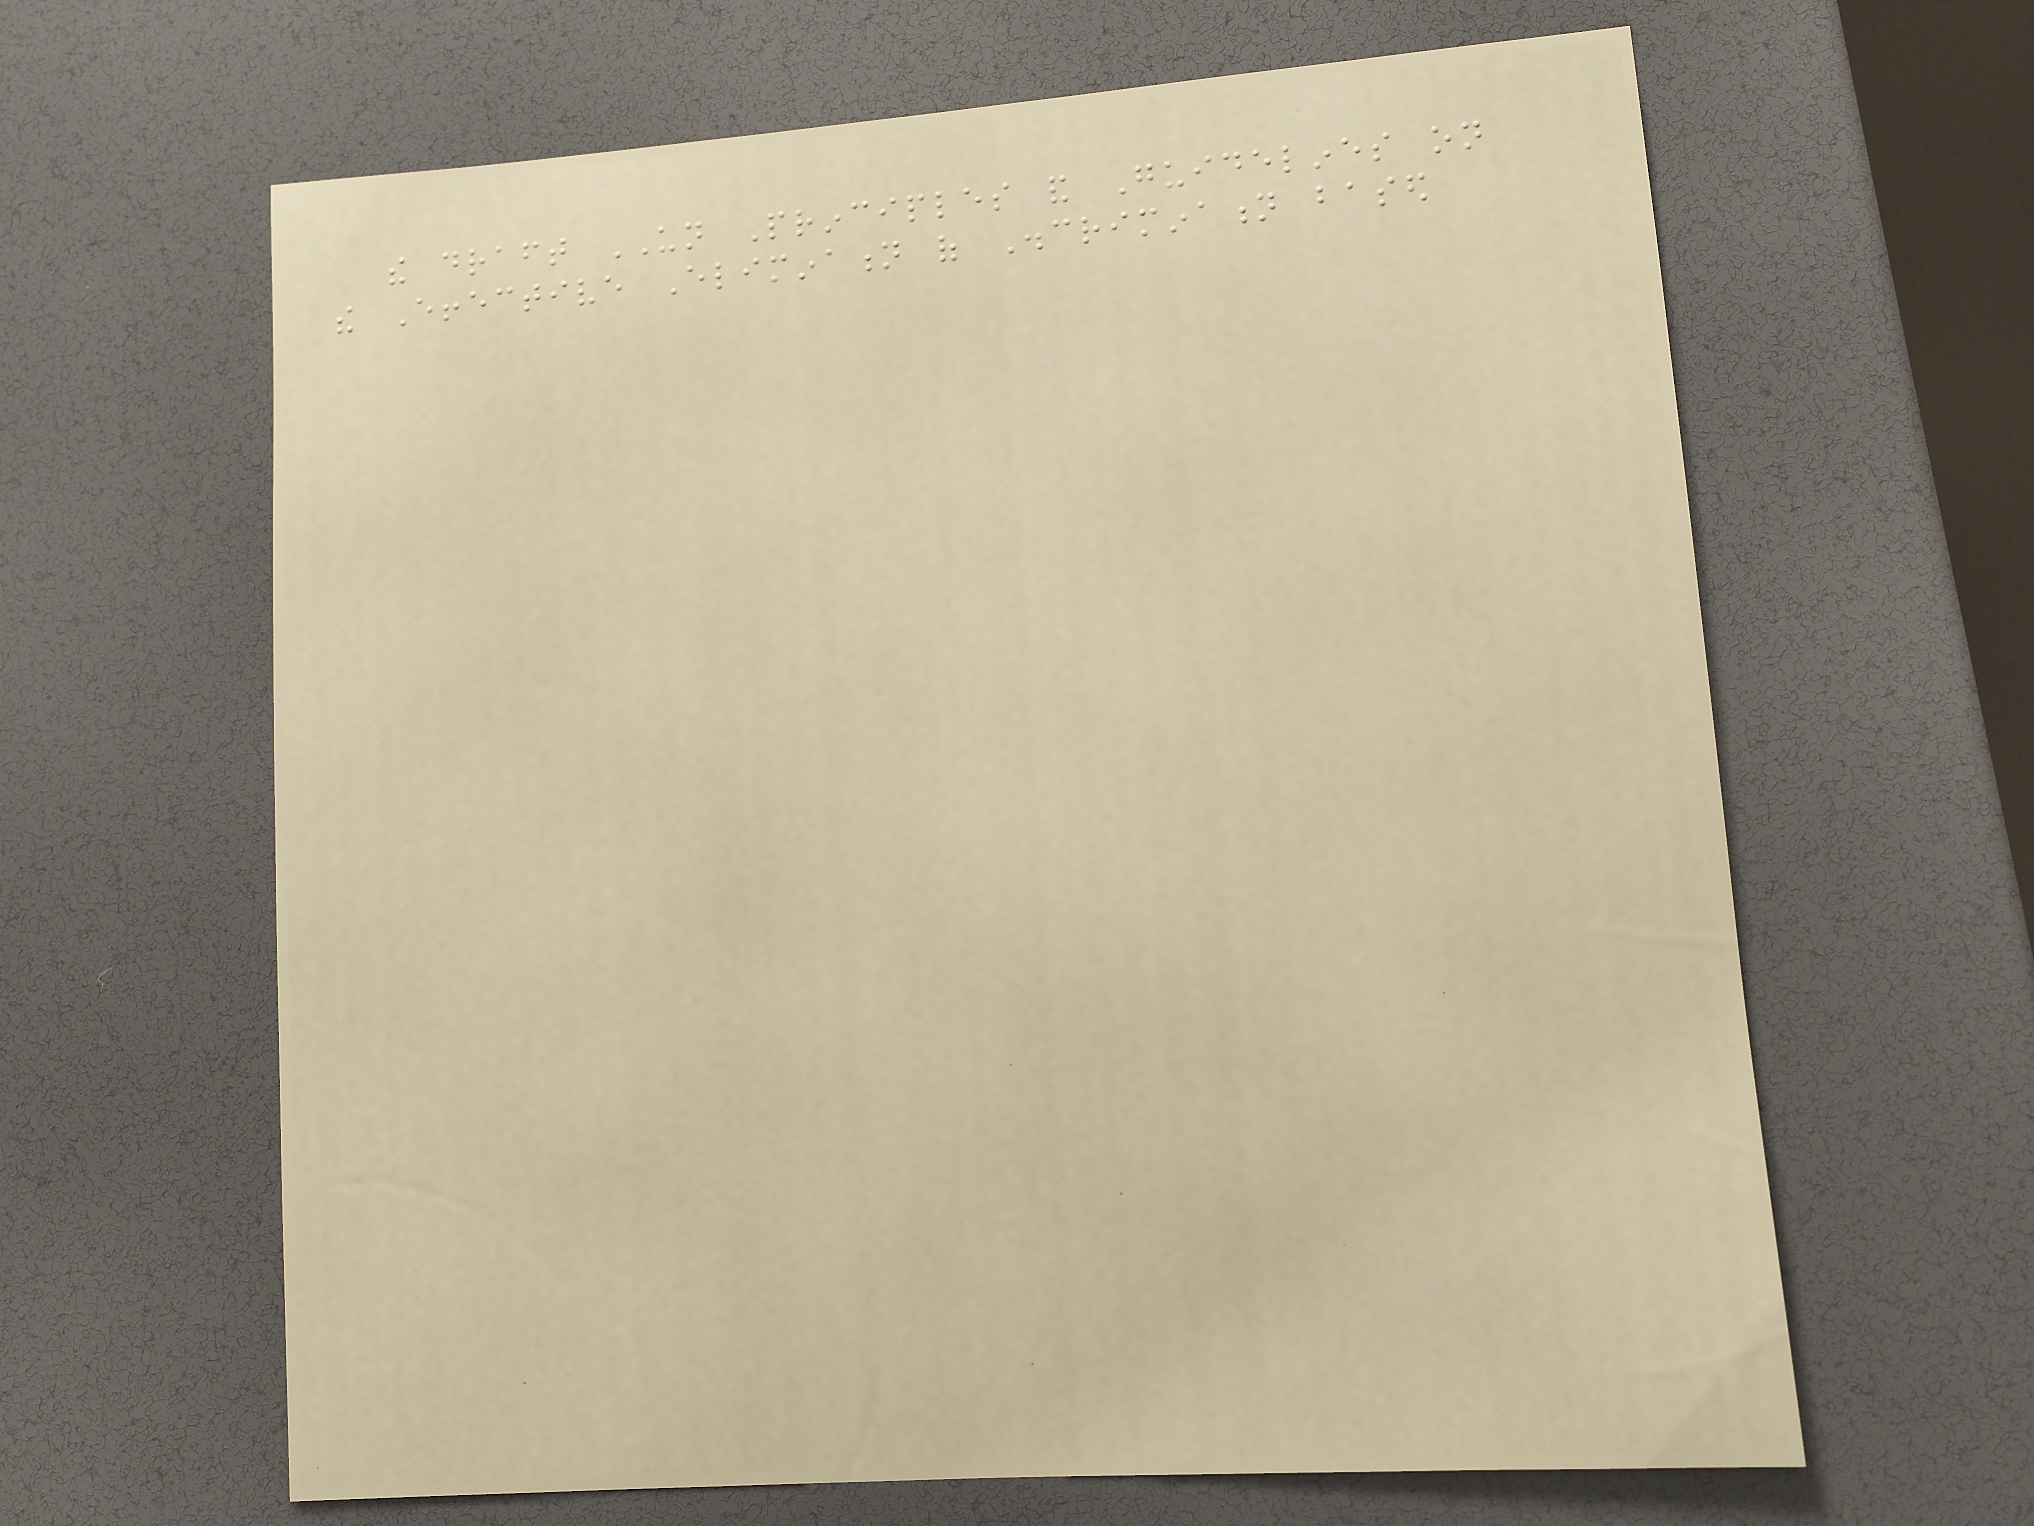the draft UN Principles and Guidelines on
the Effective Elimination of Discrimination based
